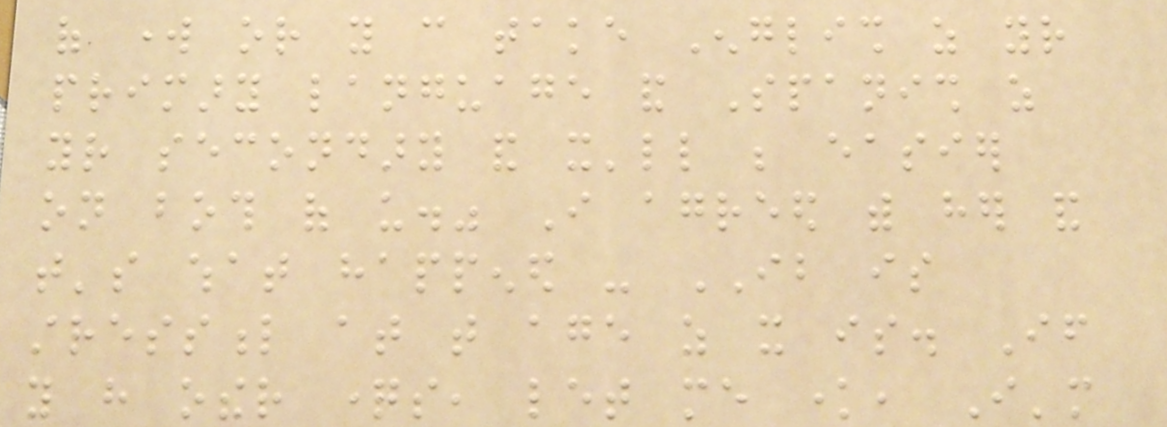of work or you can take English as your
primary language and Spanish as
your secondary and it'll be easier
on both of us." I agreed with her and
that's what happened - IB is
stressful at that age as it is. If
you have other questions, let me know, I'm
